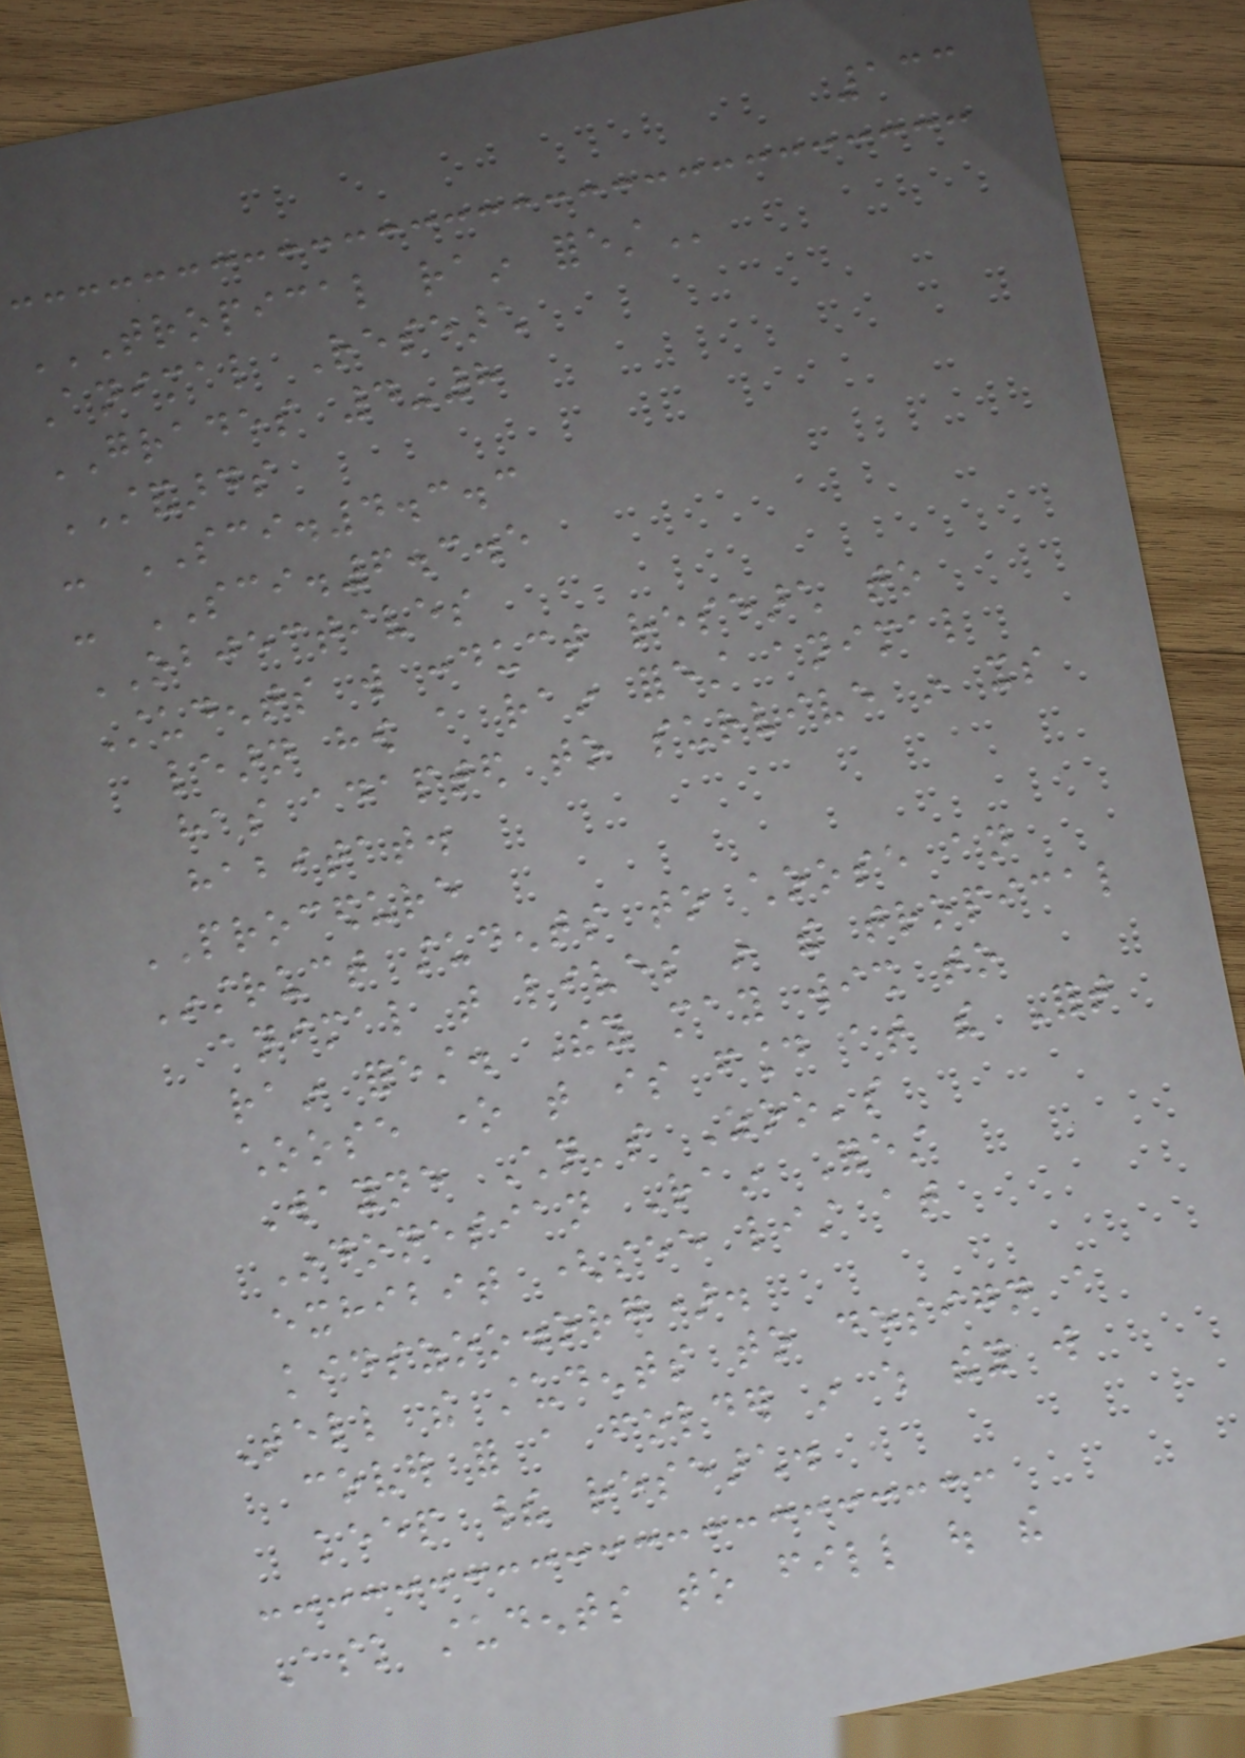133
TROPICAL RAIN FOREST
Animal Research
GRADES 4-8
STANDARDS
- SCI.4.3.3
- SCI.6.3.5
OBJECTIVES
Students will conduct research to
learn how a rain forest animal
has adapted to survive in its
habitat.
PROCEDURE
Instruct students to choose an
animal that lives in the tropical
rain forest. They may wish to
choose one that is found at the Fort
Wayne Children's Zoo's
Indonesian Rain Forest
exhibit (see list at
kidszoo.org).
Tell the students to design a
cover for a folder in which they will
keep their research.
Ask students to fill out the
